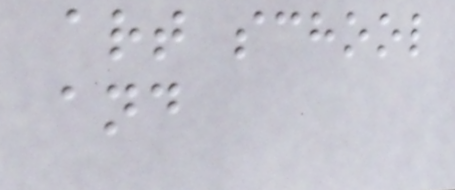art school
and
